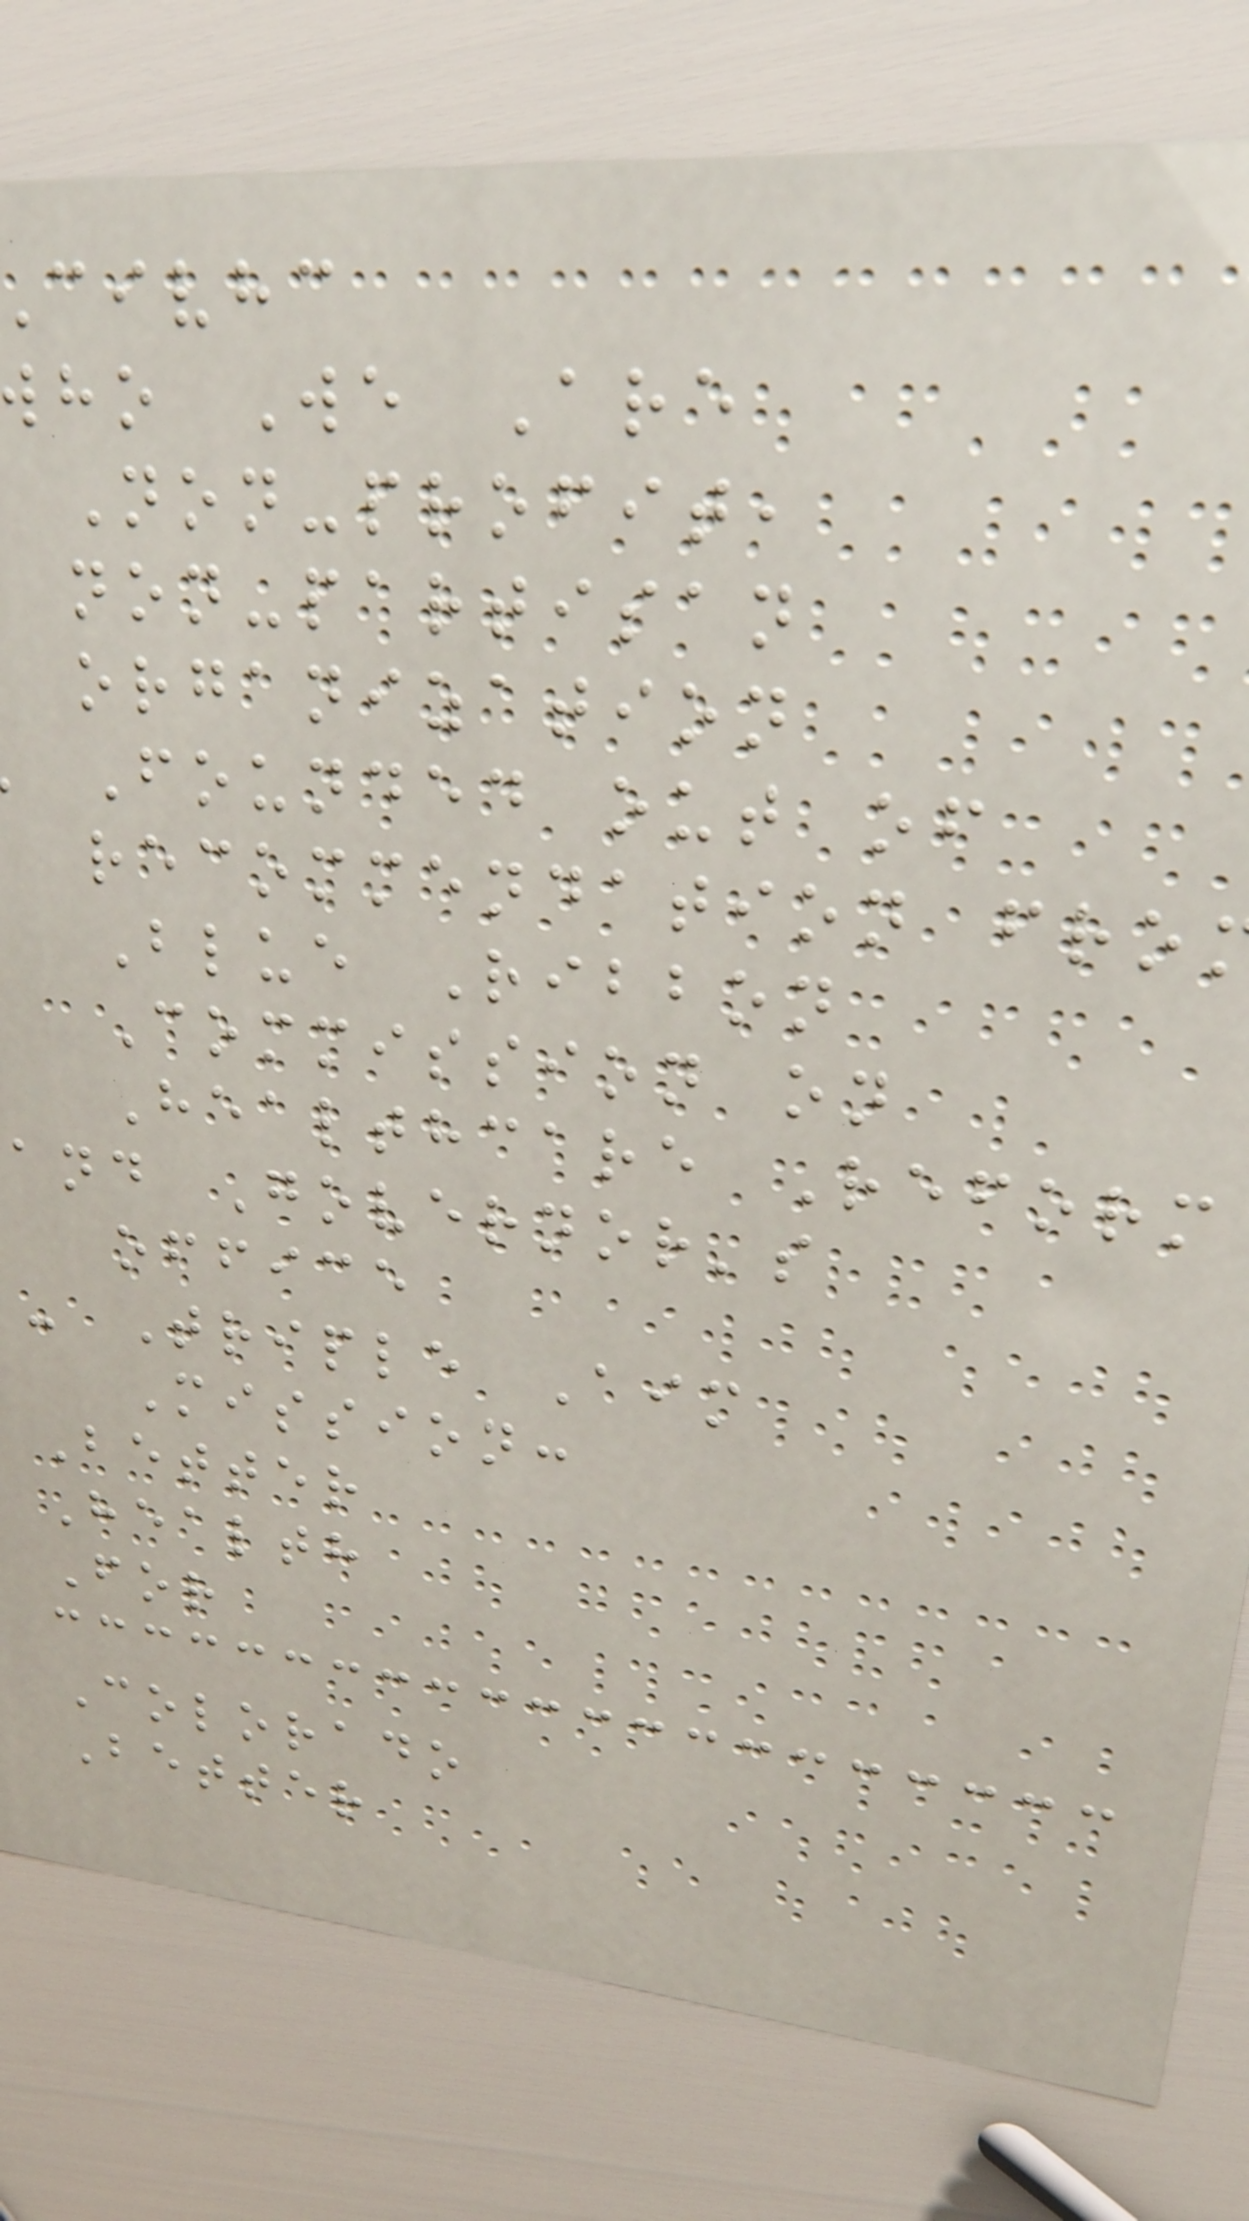civhc
ho We Are
Non-profit,
non-partisan
organization
Founded out of
recommendation fro
Blue Ribbon
Commission on
Healthcare Reform
and Governor's
office
- Triple Aim
Mission:
Better
Health
For
Colorado
Better
